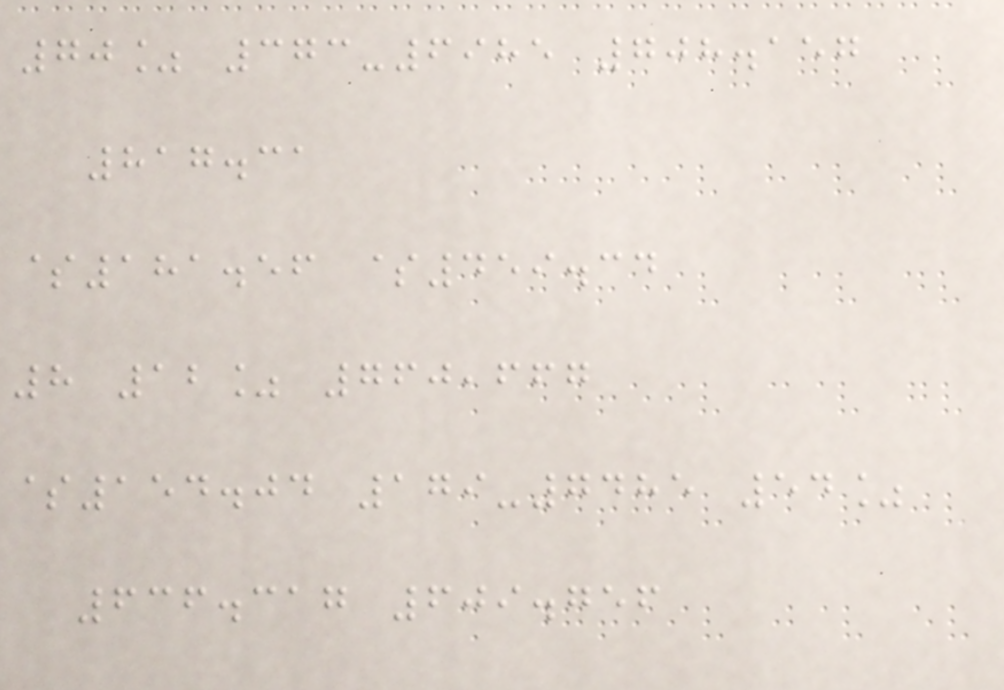70% 373-6985 708.157
817.31
$181.56 $459.34
8 12% 760,667
$154.04 179-7485 54%
636.317 609.756
